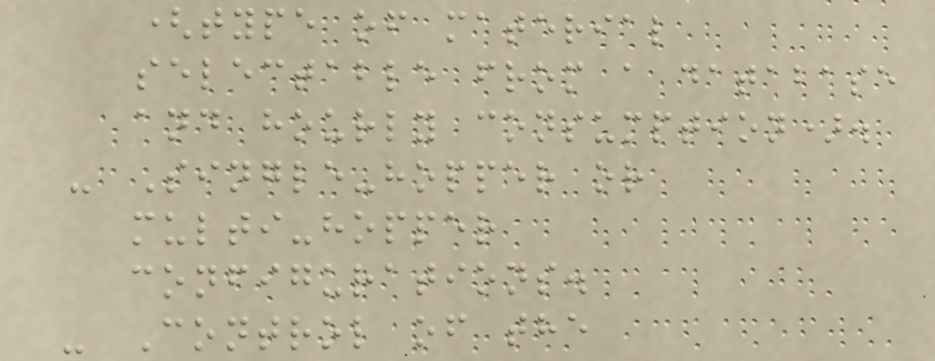(type of material
selectable from a database
and hourly consumption).
- Single-hopper or
multi-hopper
configurations.
- Control of the
